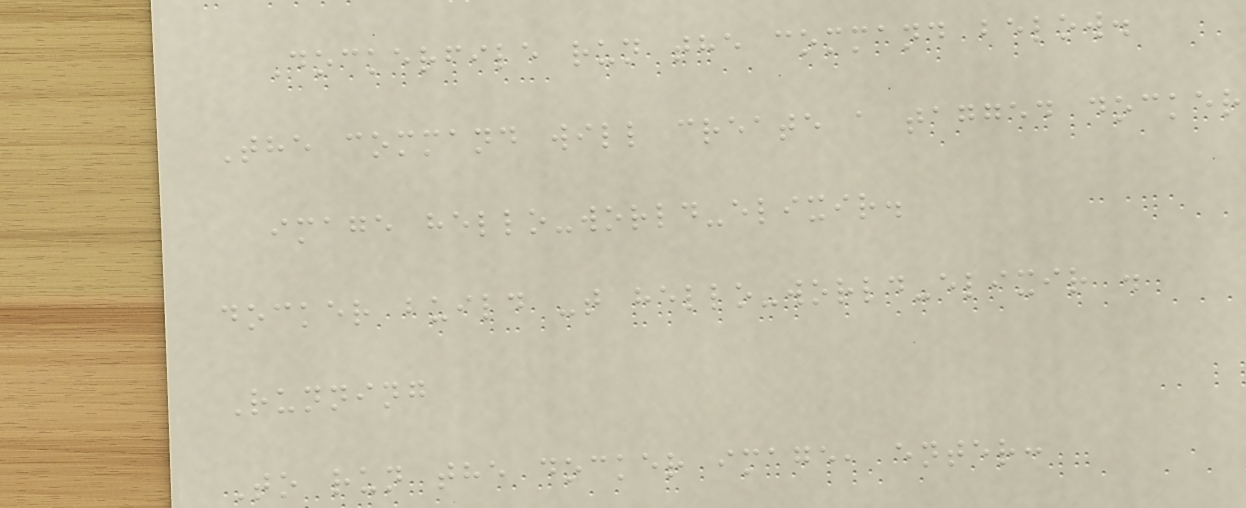Dockerfile run the command below.
The command will create a tagged docker
image hello-world-elixir.
docker build -t hello-world-elixir .
Running
To run the docker image, enter:
